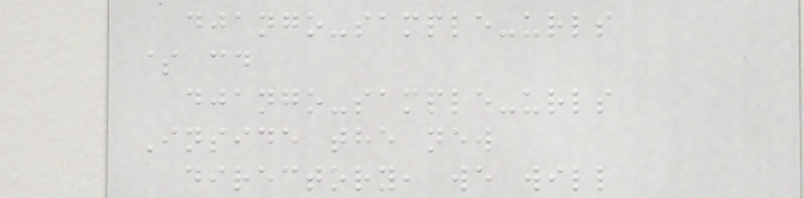django-sample-urls
$ cd
django-sample-urls
Inside the new
directory, we will
